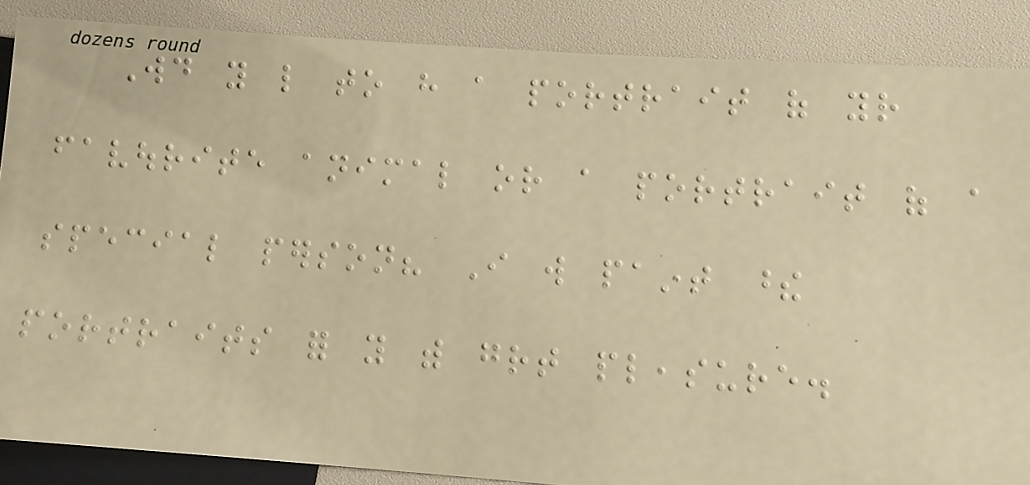Would you like to have a portrait of your
favourite animal or a portrait of a
special person? I will paint these
portraits for you with great pleasure.
